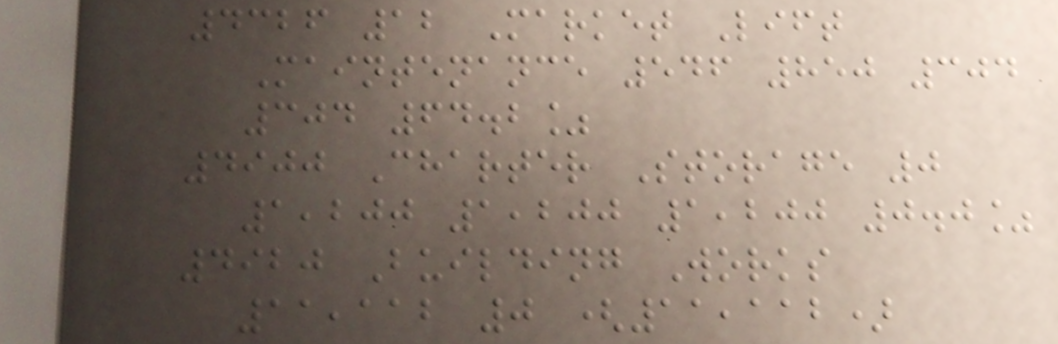4326 12 Market Lift
Maintenance 546 850 304
304 64.2%
4900 Charter Storage 0
1,200 1,200 1,200 0.0%
4920 Building Works
11,112 0 (11,112)
